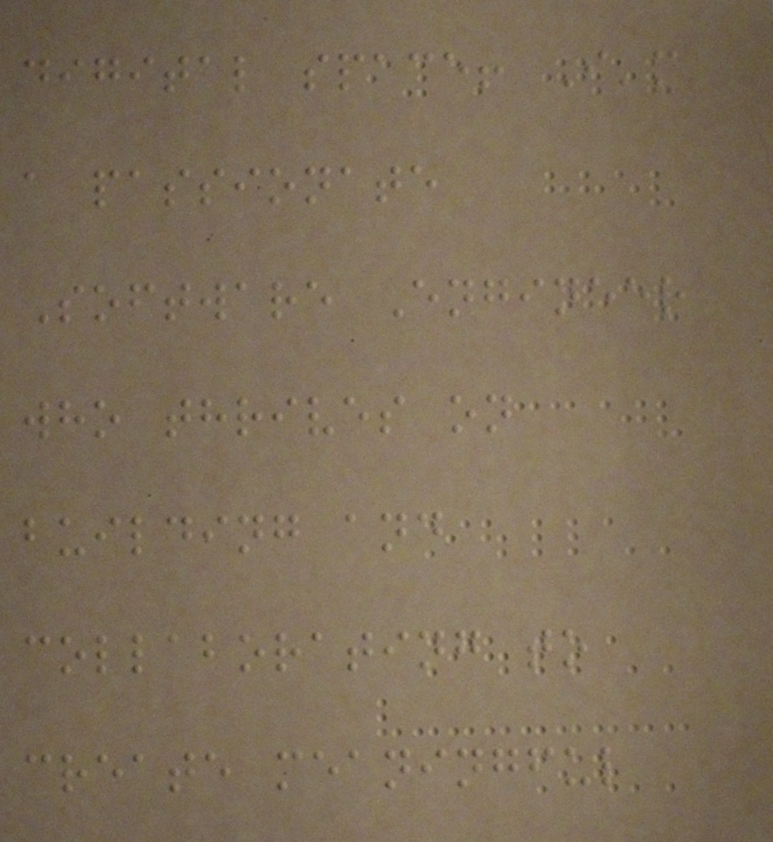digital space! I'm
a passionate
Software Engineer
who thrives on
building and
collaborating to
create meaningful
